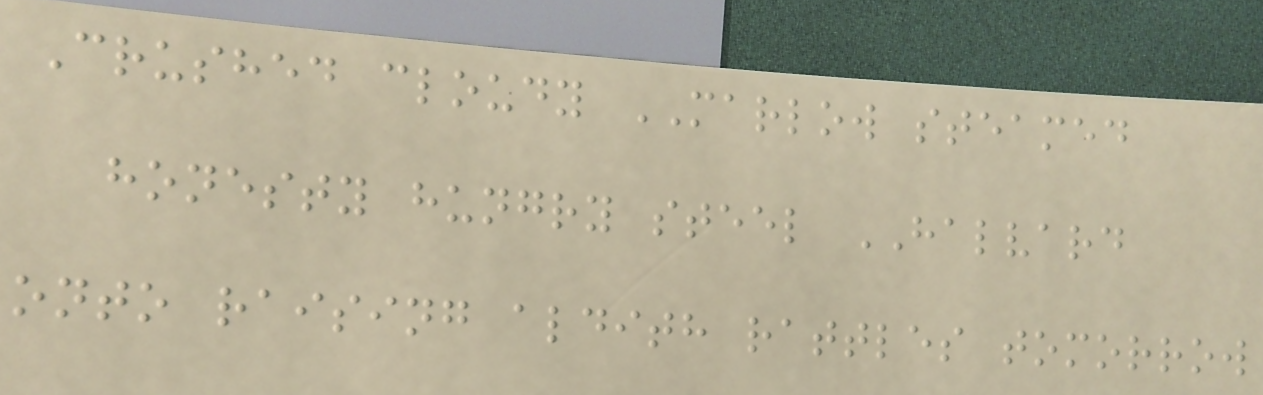Crushed cloudy MARLOW steamed
honesty hungry steel HALVARD
onto raising aldith rattles tomorrow
